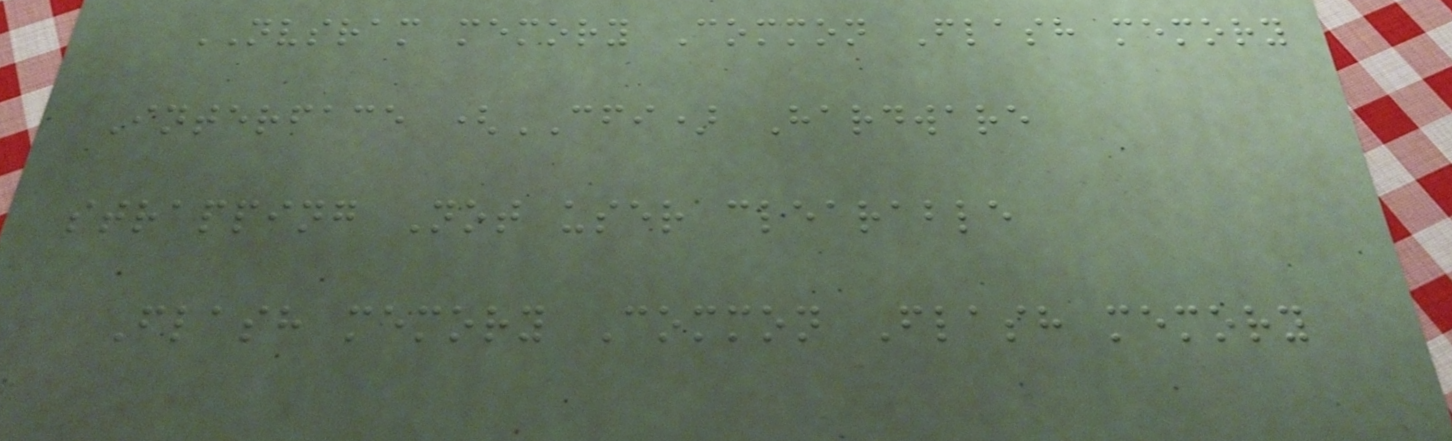NVSRAM memory Common Flash memory
Interface (CFI) Hardware
strapping Not user clearable
Flash memory Common Flash memory
